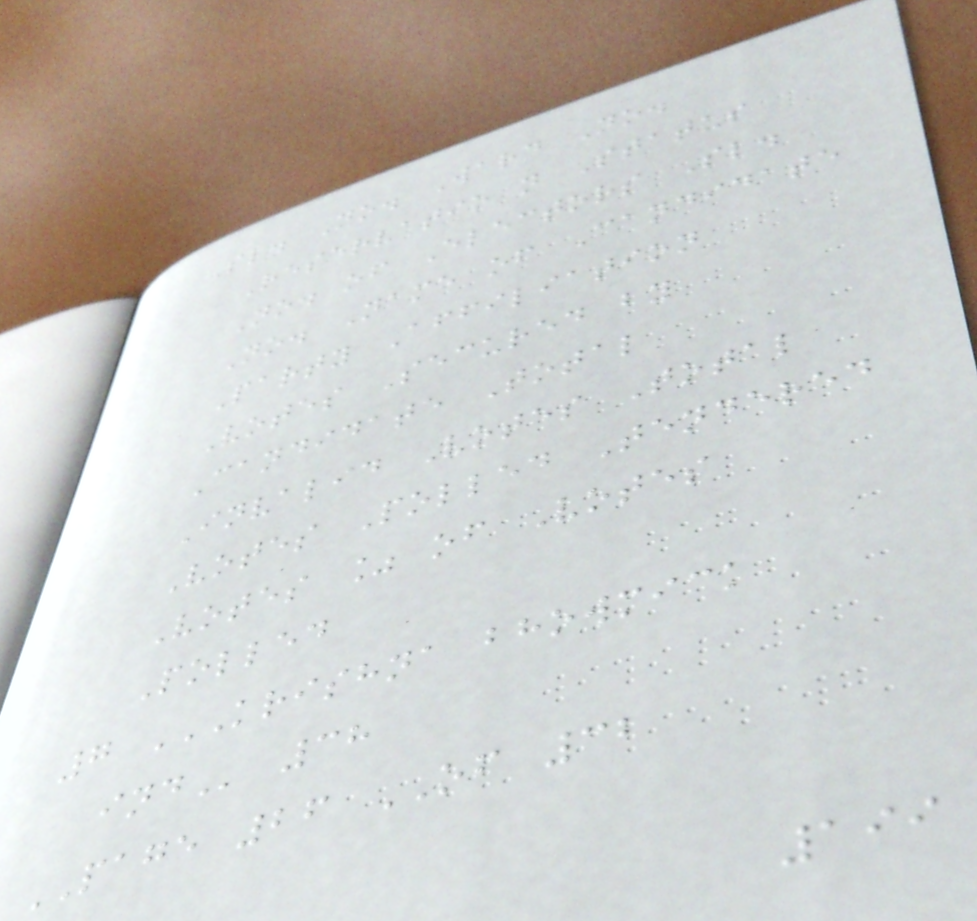Sl. No. Ward No.
Reservatio n Status
No. of Electors Sl.
No. Name of Candidate
Party Affiliation
Votes Secured by
Candidate Total
Invalid Votes Total
Votes Polled Tendered
Votes % of Votes
Polled
7 KRISHNA BHOWMICK
IND 38
PAGE 26 OF 32
199
